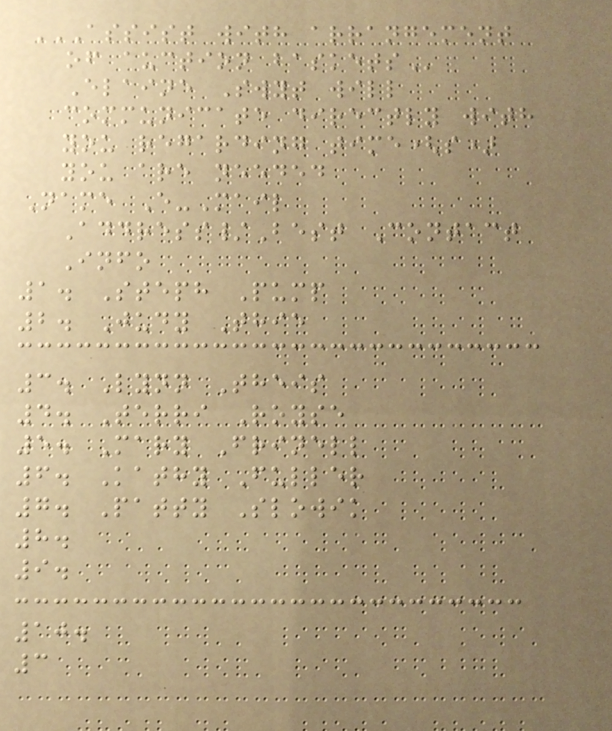ASSIST WITH ARRANGEMENT
OF AUCTION BASKETS
Elaine Swyt will
communicate directly with
you regarding time(s)
you are needed
Name E-Mail
Address/Best Contact
Info
1. Steph Pump
2. Judy Thie
3. Lynn Theis
4. Terri Royse
5. Mary Frinell
6. Kathy Fuller
7. Patty Slowik
8.
9.
10.
3
